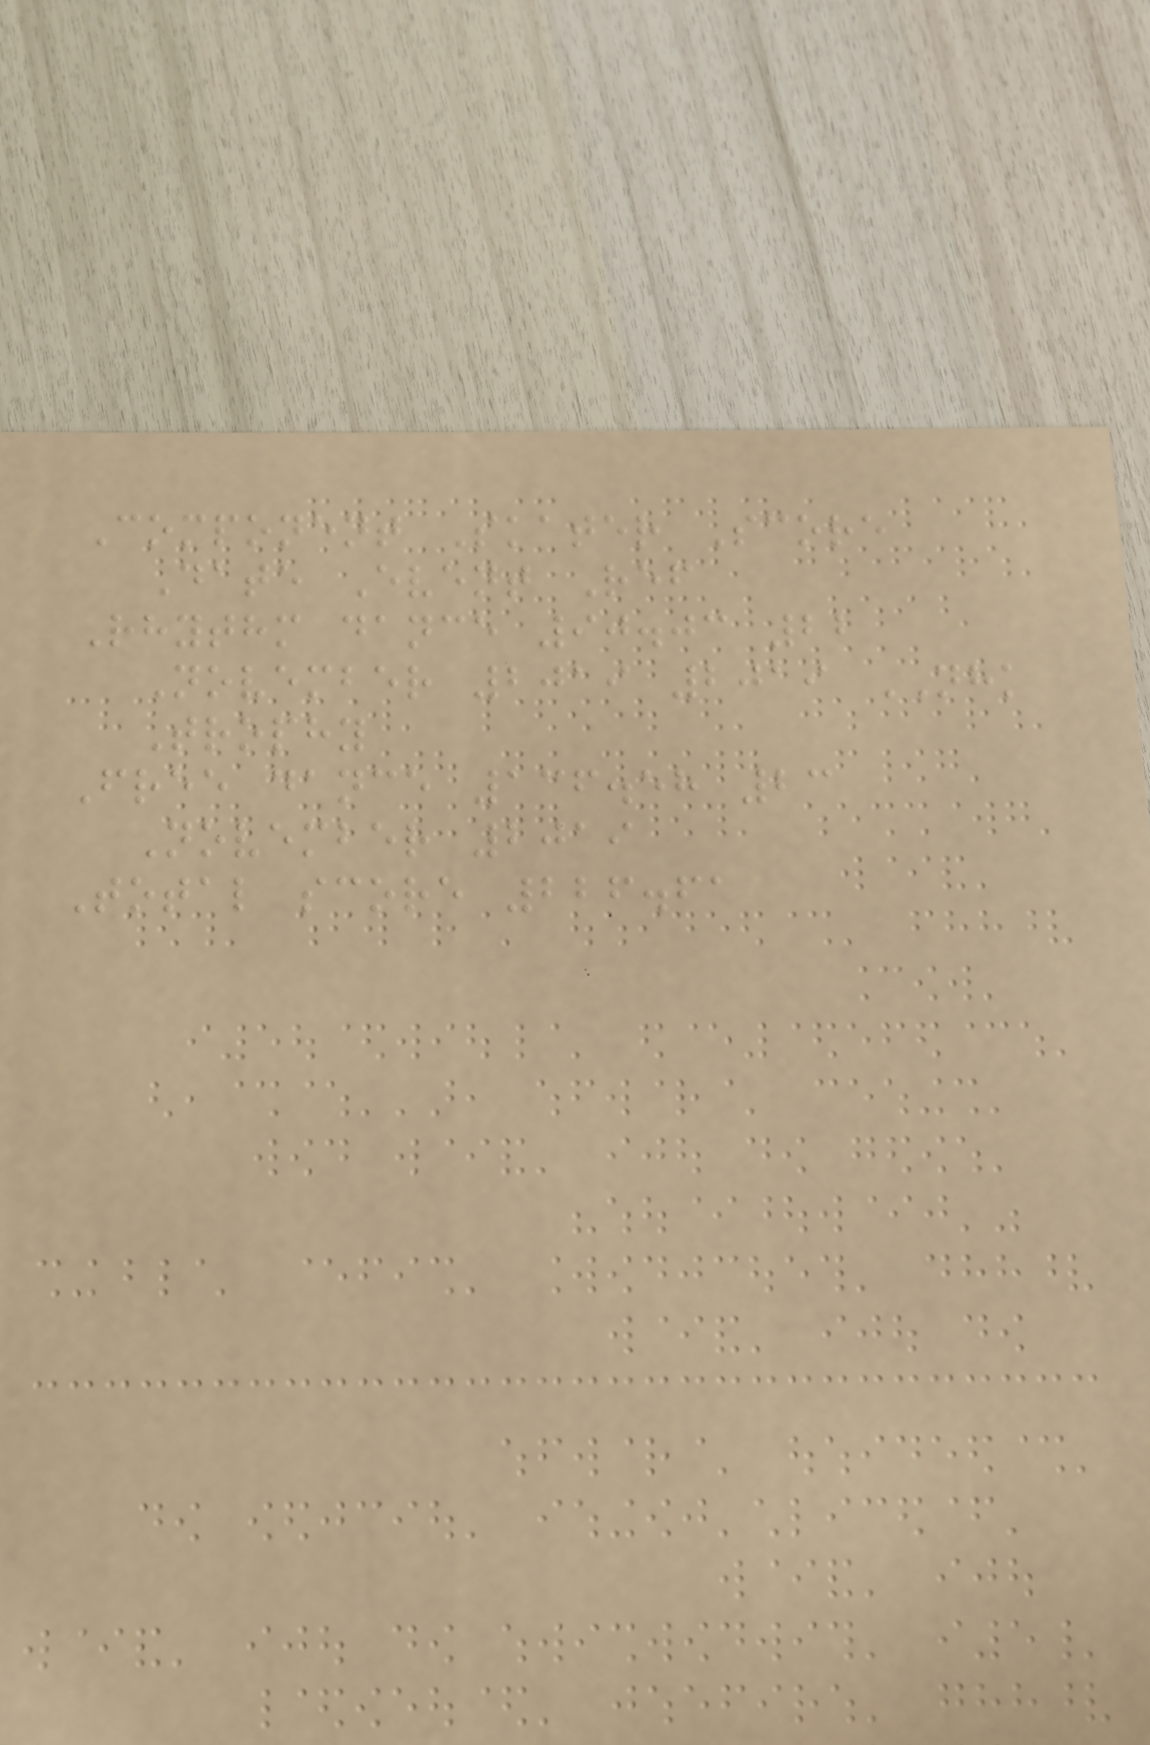Component Skater Score
Date Event Ref
Rhythm dance 90.03 22
November 2019 2019 NHK
Trophy
Free dance 136.58 23
November 2019
Total score 226.61
